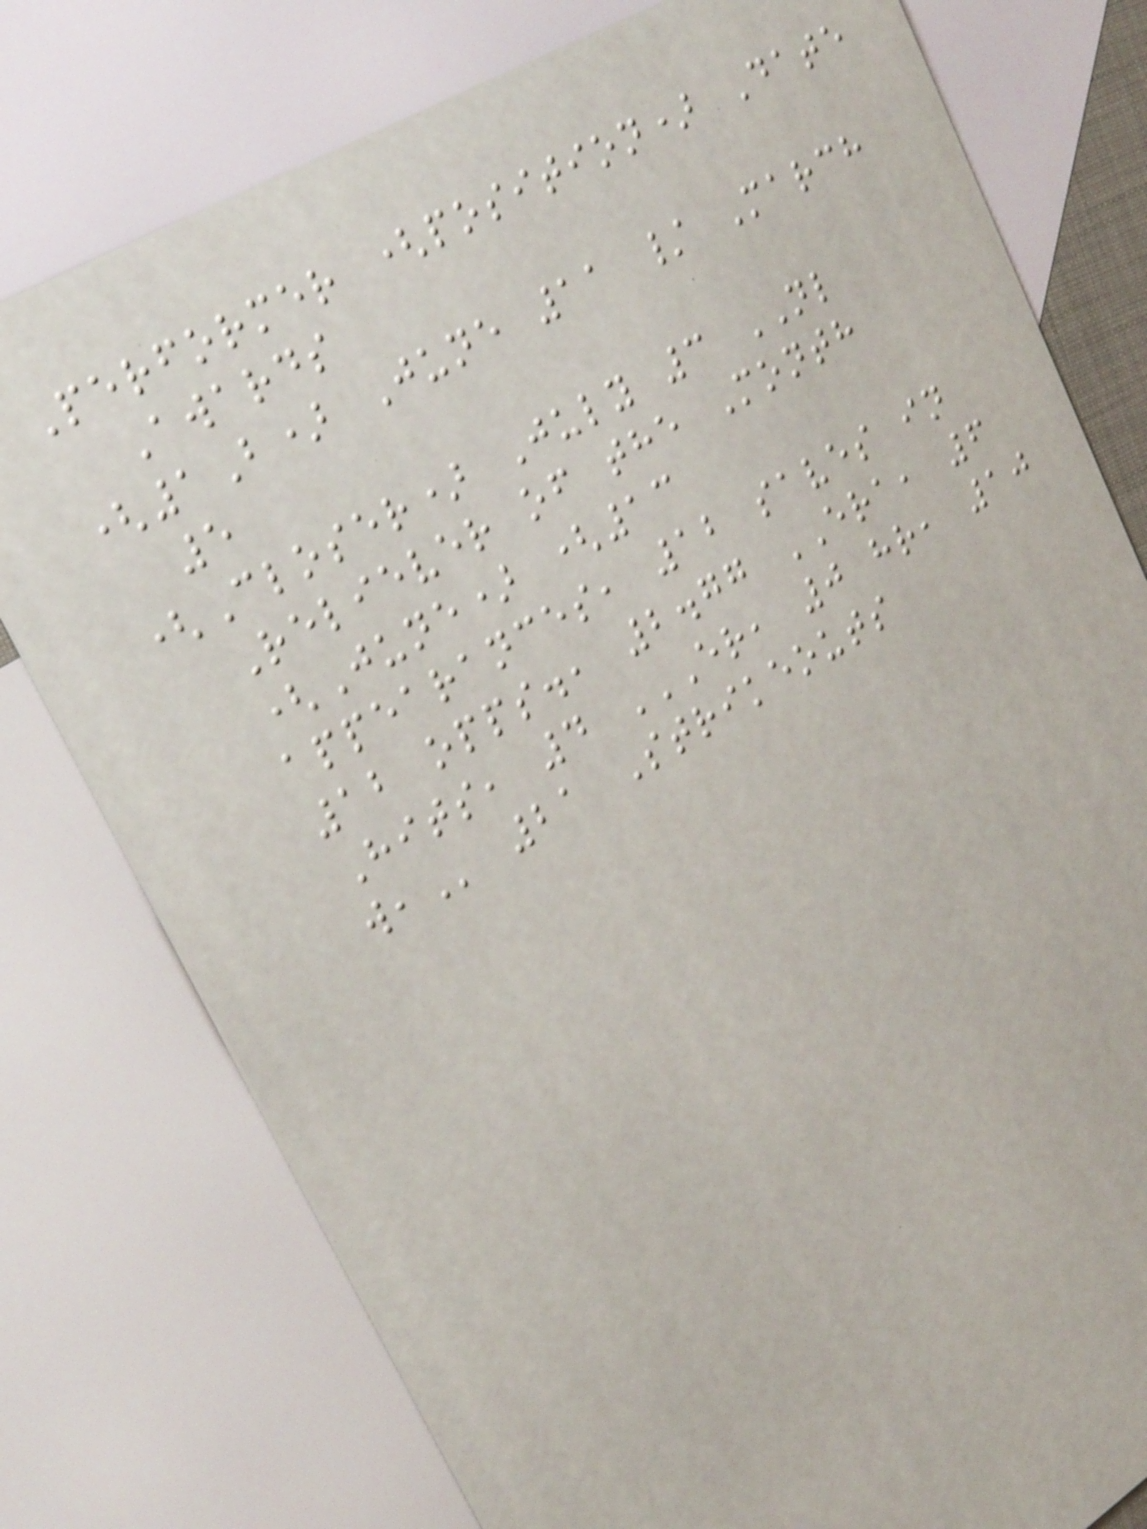Performer (position) Date
Awards
(1B) June 11 / March
5
(Closer) July 3 NL
Reliever of the Month
(June) (13
appearances, 12 saves in
12 opps., 2.77 ERA, 6
Hits, 4 ER, 0 HR, 10
W, 21 Strikeouts
